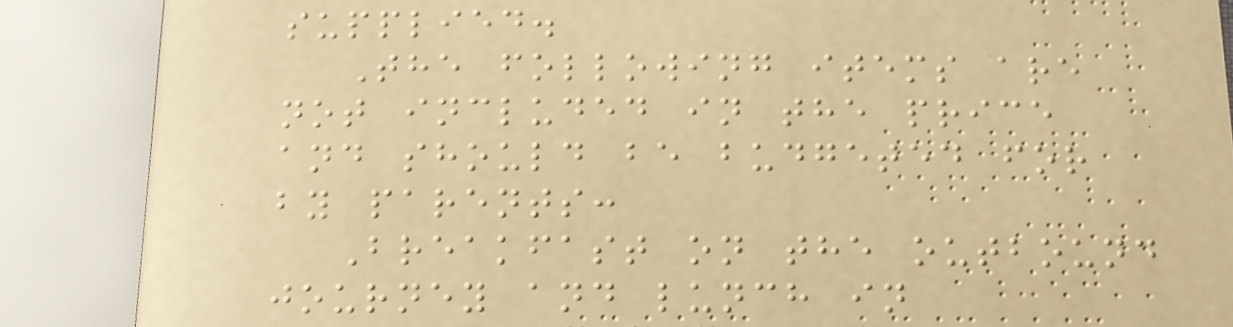supplied.
The following items are
not included in the price
and should be budgeted for
by parents:
Breakfast on the outbound
journey and lunch in
